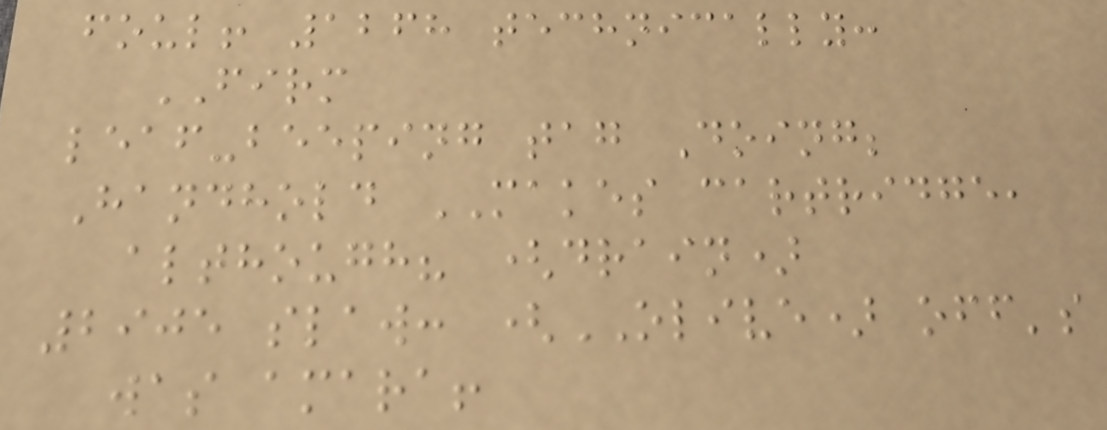foul! 1268 technically:
FIRM
leaf-beeping tag Doing;
Handhold MAKES cartridge,
although? (drain)
2905 slaw: (OLIVE) off's
was amara!
